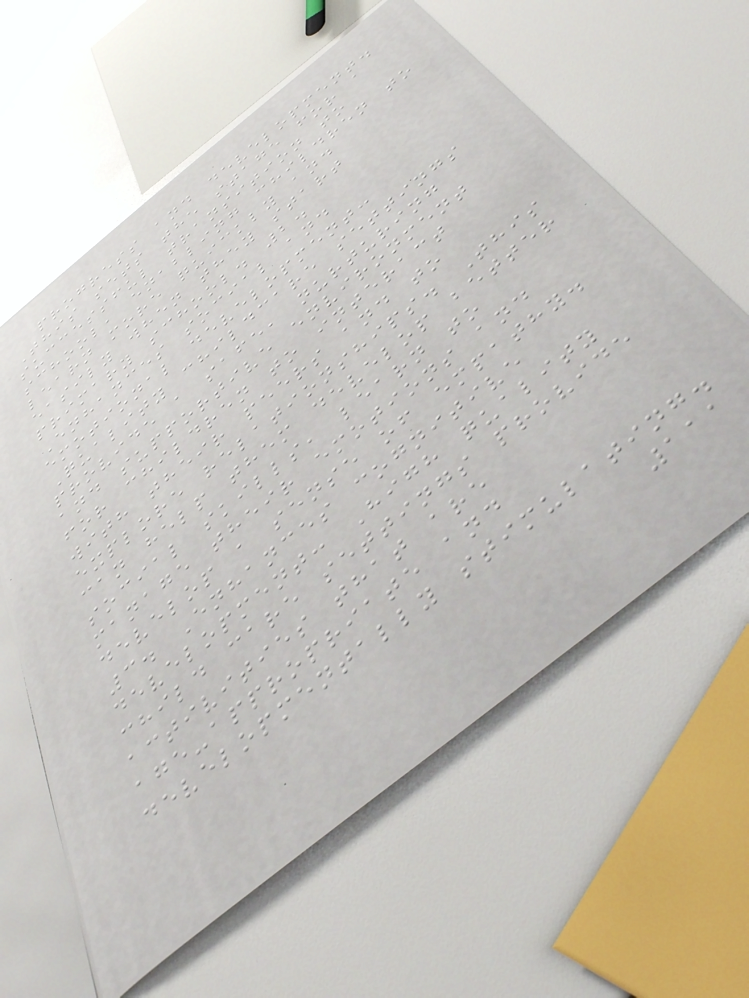progress and development.
This sets the stage for a
successful transition to
school, enabling children to
learn more quickly and
easily when they start
primary school. 2.
Enhances social and
emotional development:
Quality childcare settings
provide a safe, nurturing
and supportive environment
for children to interact
with their peers and to
explore relationships. This
can help them develop better
social skills, learn to
manage their emotions and
develop a sense of empathy.
3. Enhances cognitive
development: High quality
child care settings provide
activities that are
age-appropriate and
developmentally stimulating.
111
